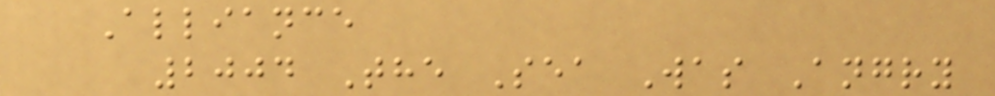Alliance
2004 The Sea Was Angry
